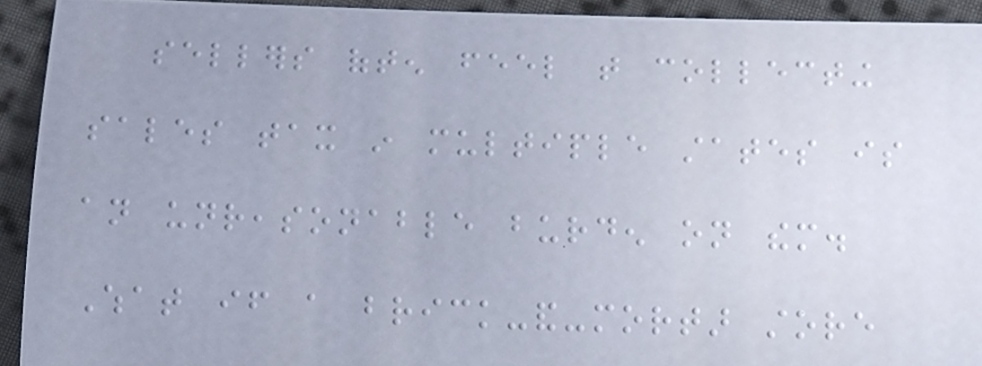sellers often feel that collecting
sales tax in multiple states is
an unreasonable burden on them.
What if a brick-and-mortar store
